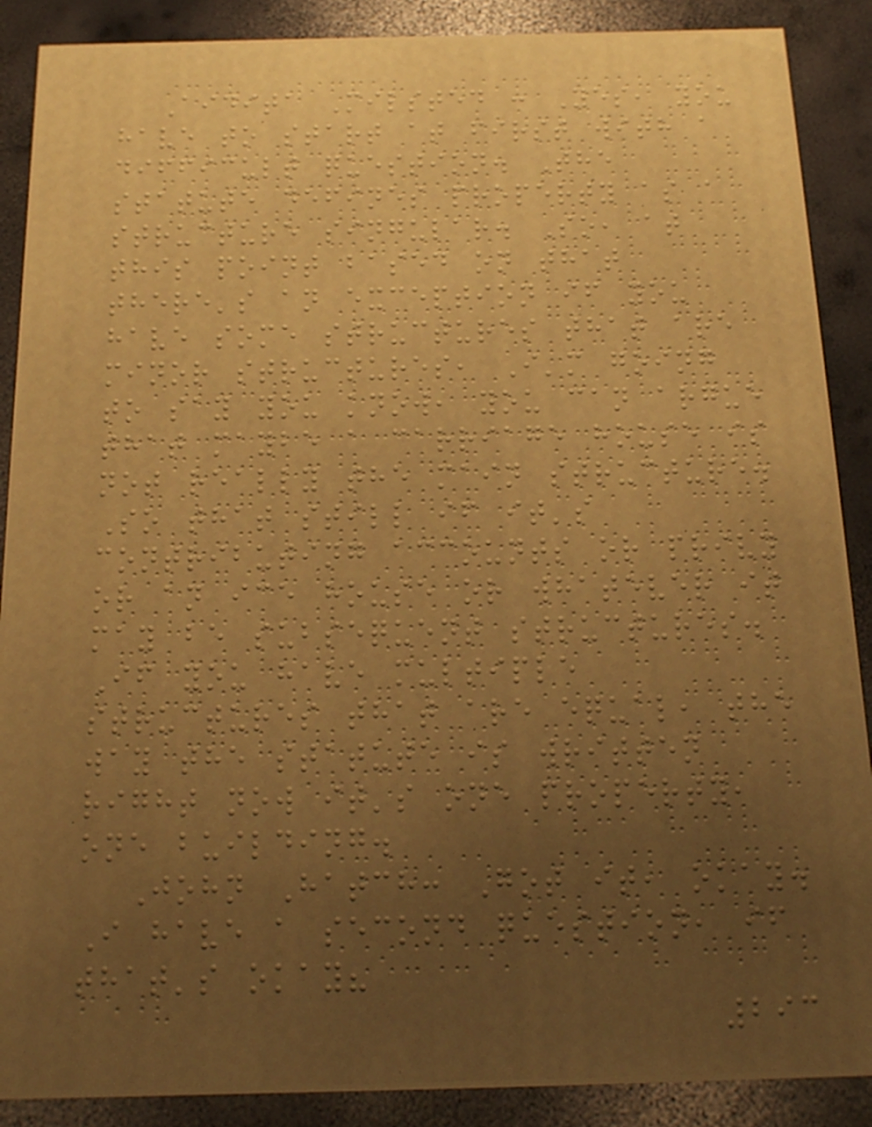Aidita Milsted : Yes, you
have to start at first with a
difficult question. The
statute defines property as a
structure singular. So, at
this point based on that
there's an exception if you
have some structures that are
minor structures, I'm going
to say you know, you can argue
that maybe a carriage house is
not really the main structure.
So that still if it's
contributing accounts or privy
or an ice house or whatever it
may be subsequent structures.
If you have multiple
structures that are equal, the
way the statute is written
right now it's one property,
one building.
John Hatch: Got it, okay.
I have a second question, if
that's okay?
293
